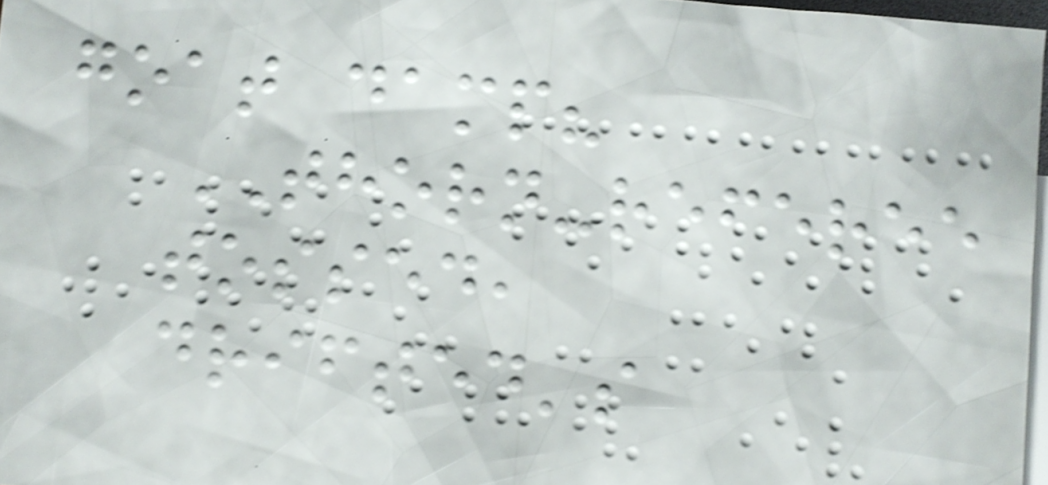goat damp?
THORN-referee
tossed,
drifted's
